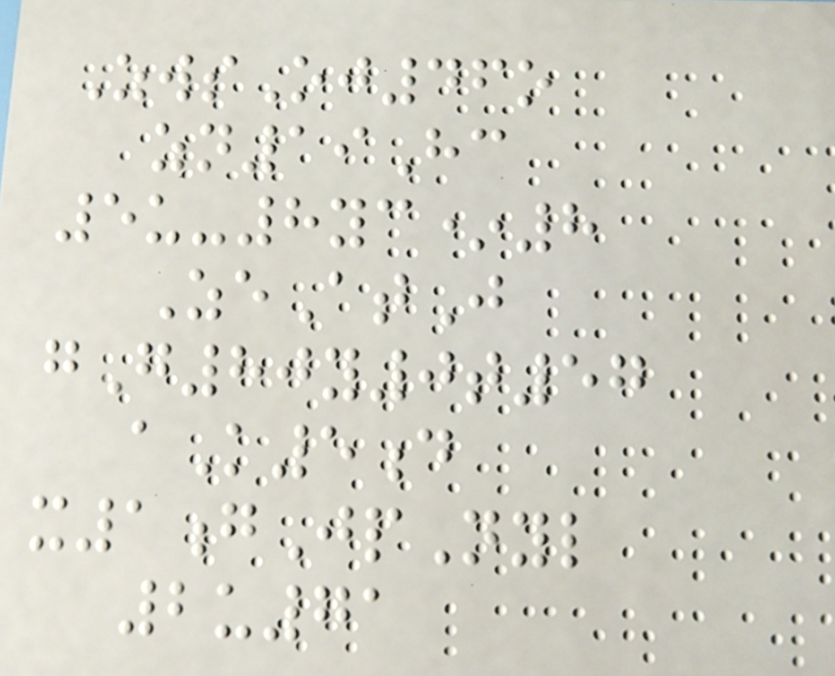ZwsOj46o
zn19Hc
5u-8yc*8
ZeAtJ
gG80y0t57
aK5d
x1gJpNyl
2u71
